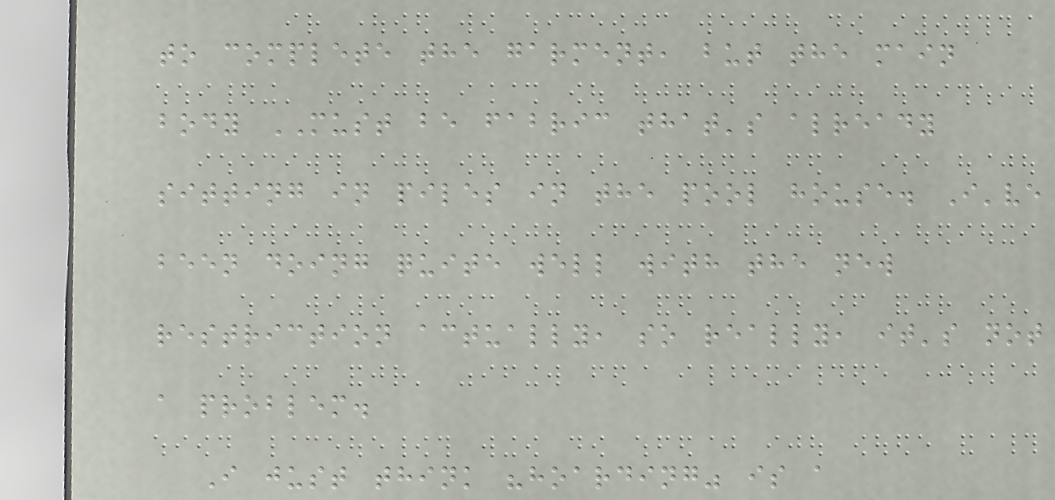to complete the garment, but the main
body MUST be fabric that's already
sitting in piles in the pool house. I've
been doing quite well with the new
restriction actually, so really, it's not
a problem.
I just think "hoarding" is a
